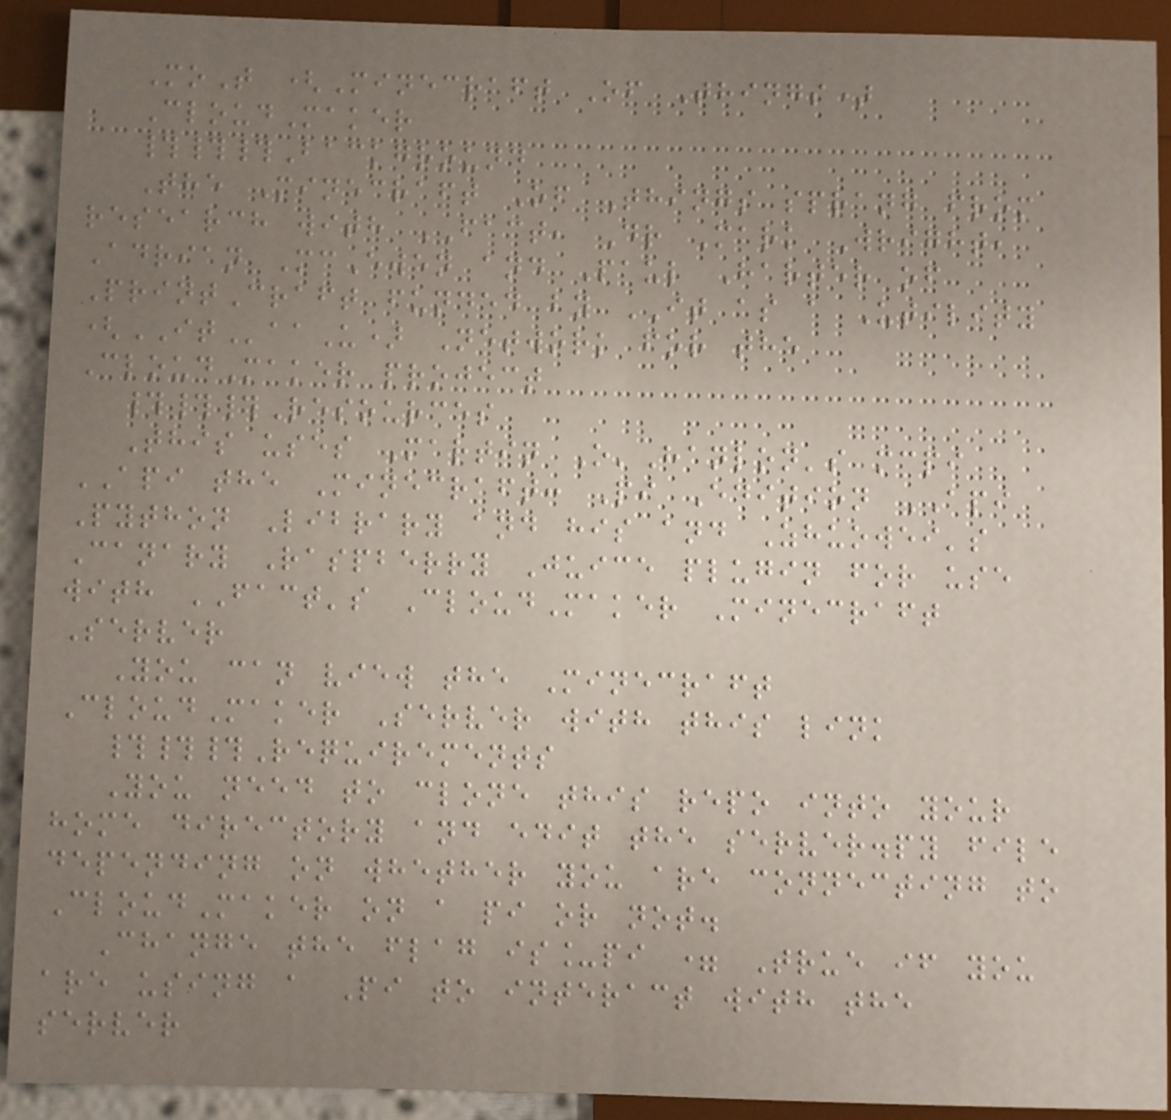MoT (Minecraft Of Things)
CloudMaker
###Background
The Minecraft Of Things sprang from
research with FACT, Dr Mark Wright,
Adrian McEwen and Paul Harter of
PrintCraft funded by IT as a Utility
(ITaaU) Network for the
CloudMaker project
###Resources
This uses Martin O'Hanlon's mcpi
API the Minecraft: Pi Edition API
Python Library and his and Zhuowei's
Canary Raspberry Juice plugin for use
with FACT's CloudMaker Minecraft
Server
You can view the Minecraft
CloudMaker Server with this link
###Requirements
You need to clone this repo into your
home directory and edit the server.py file
depending on whether you are connecting to
CloudMaker on a pi or not.
Change the flag is_pi = True if you
are using a Pi to interact with the
server
